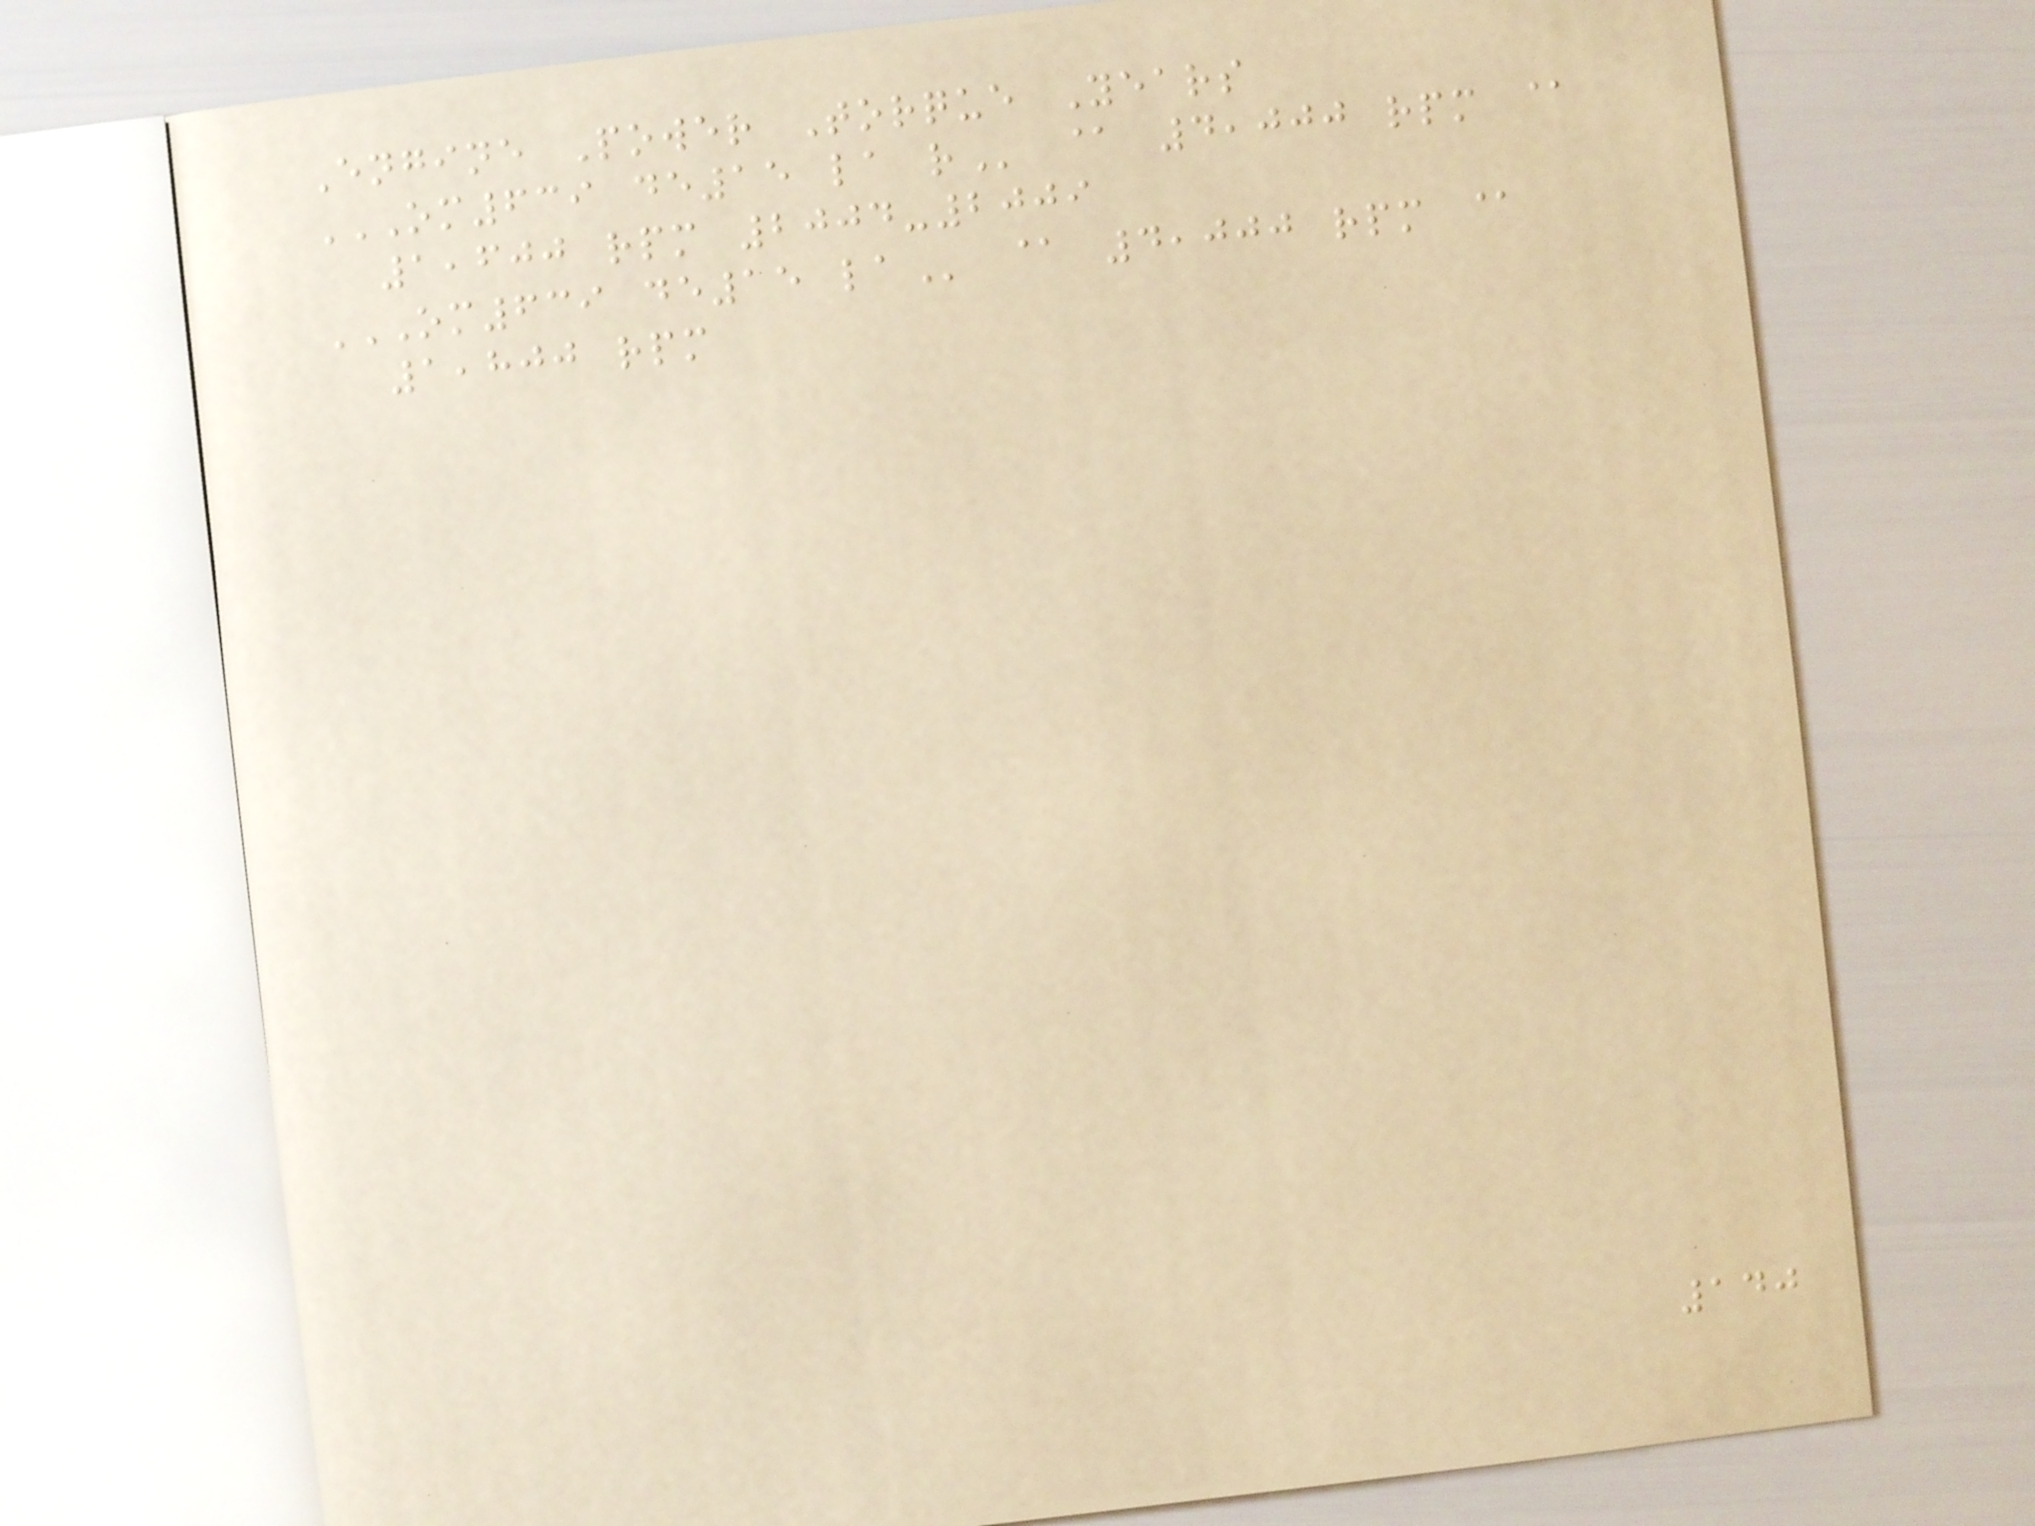Engine Power Torque Years
OM639 DE15 LA R @ 4,000 rpm @
1,600 rpm 2004-2009
OM639 DE15 LA @ 4,000 rpm @
1,800 rpm
140
